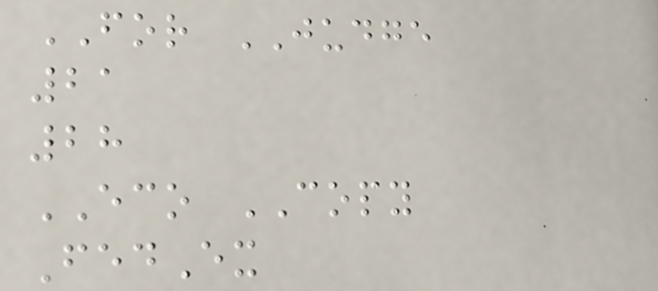FOR JUDGE
21
28
ECO COPY
FedEx
